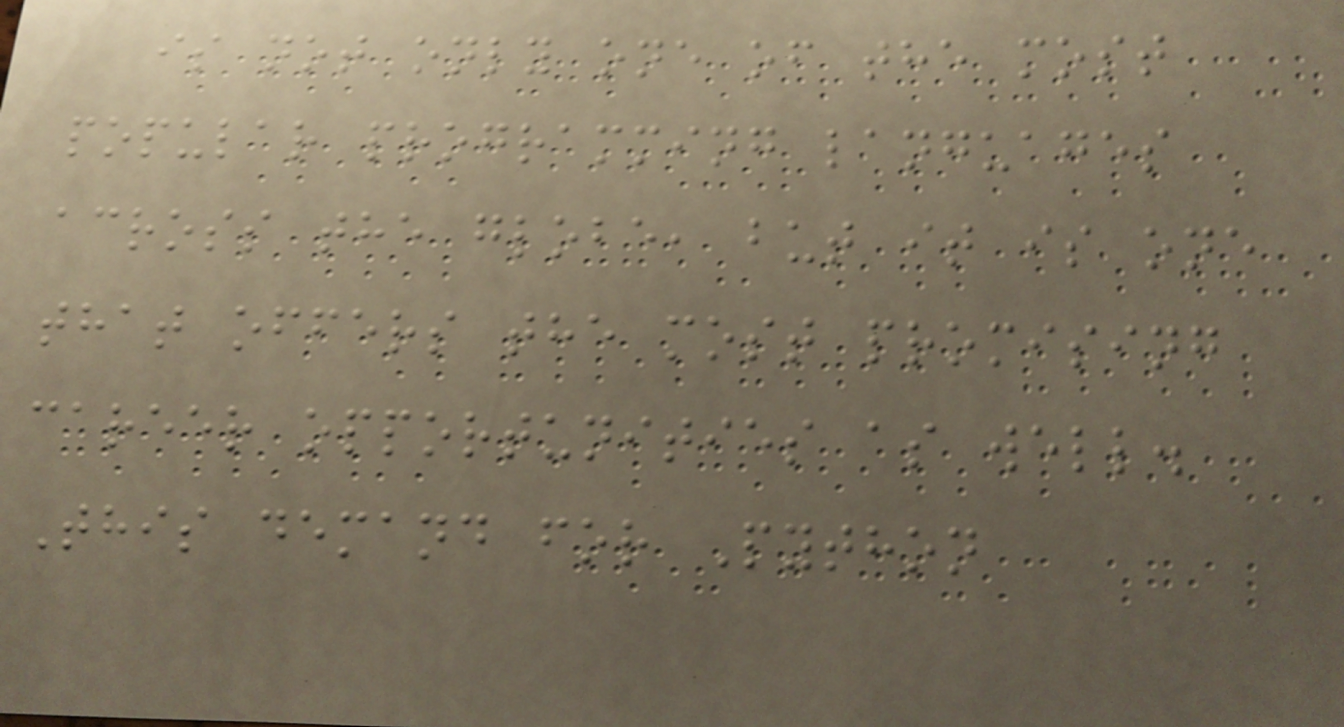is not only one of the most
popular programming languages
across the globe, but it is one
that offers the most promising
career opportunities as well.
This demand for Python
